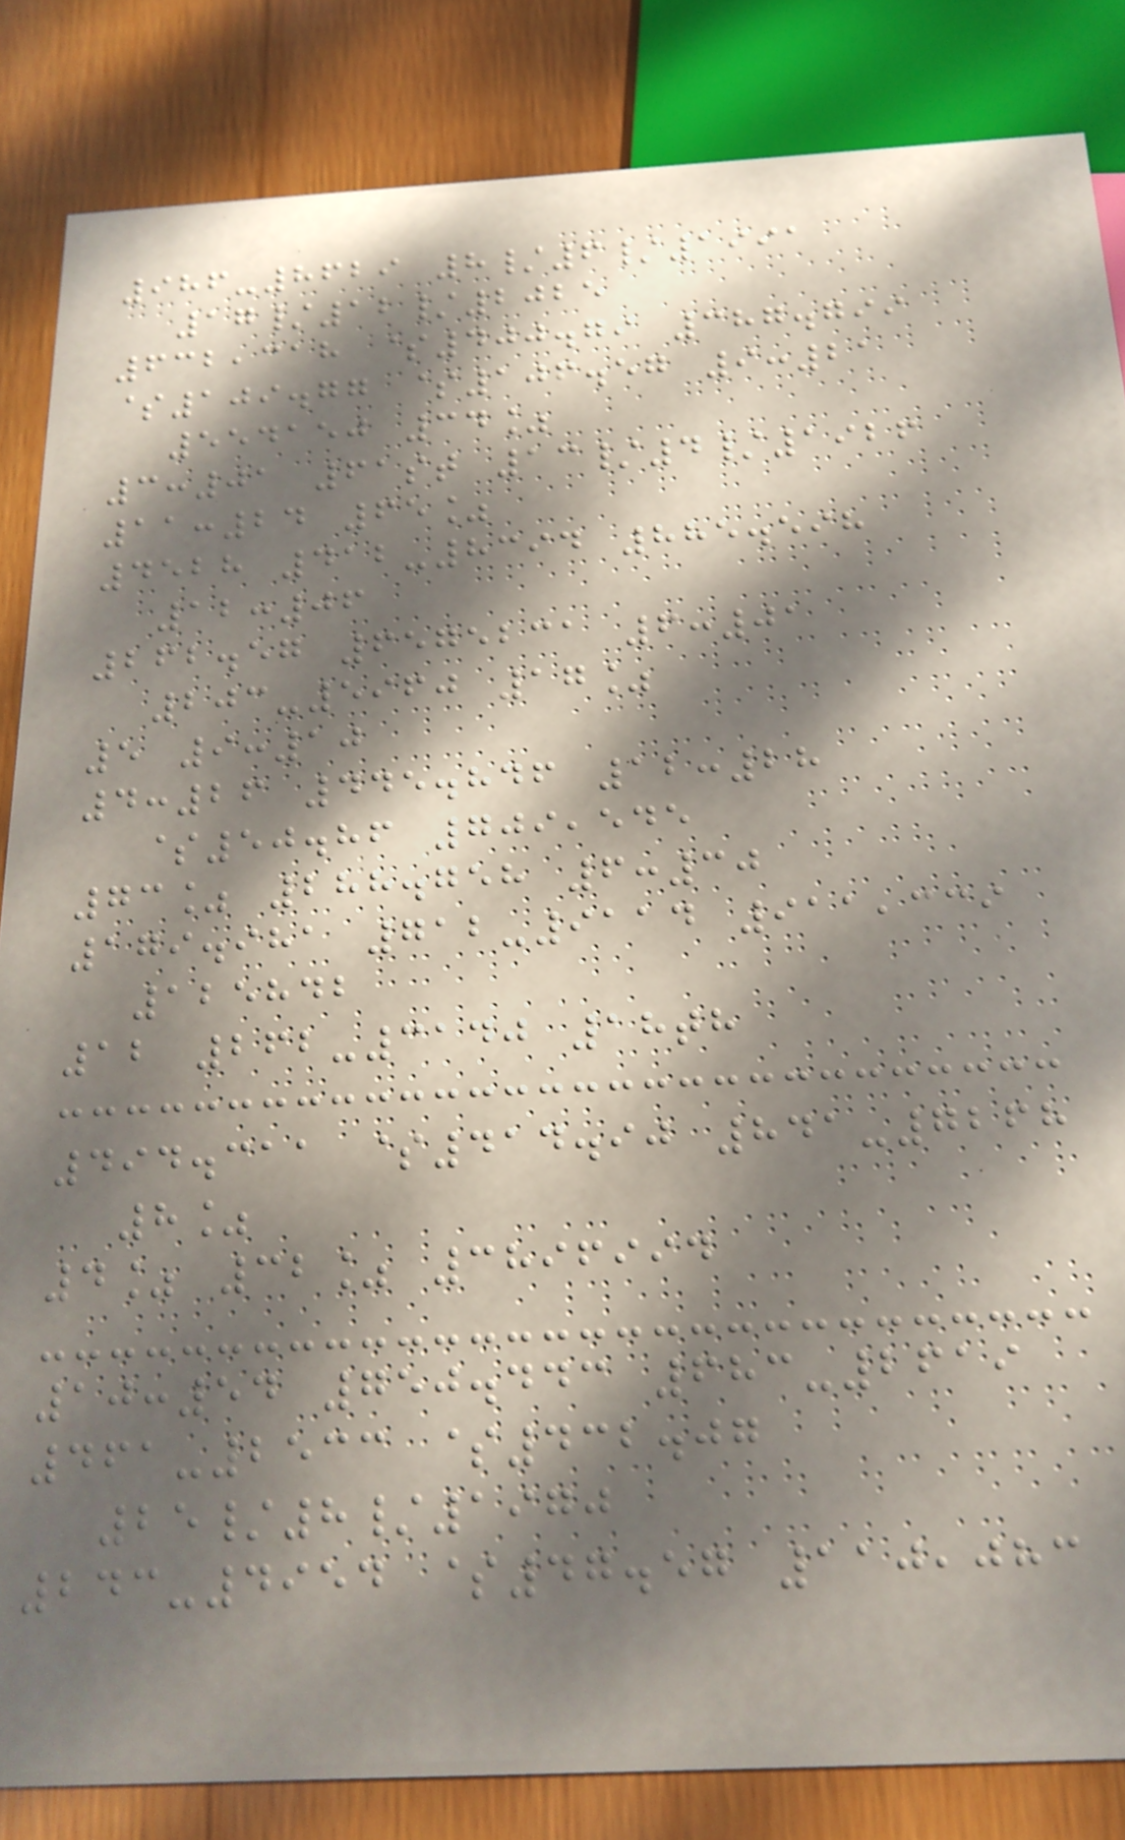986-8629 8/6/1991
17/12/2025
632,318 $400.79 387.799
$109.77 $106.57 9:21
554150 34%
3:01 61st 13/4/1926
11:24 65%
4528 412-8394 885.598
12:06
262.57 6575231 6:01
203-5960 17%
5 9:10
4:26 445.846 12:28
$50.86 709,545
73% 288.758 6:30
179.981 712-9114 911,339
125842
12 262-3140 18th
494.311 $414.90 841-7268
8%
4% 32% 3896994
10:54 750.443 683-2619
461-2533 $432.07
25/8/1970
243-4954 $47.57 110,083
